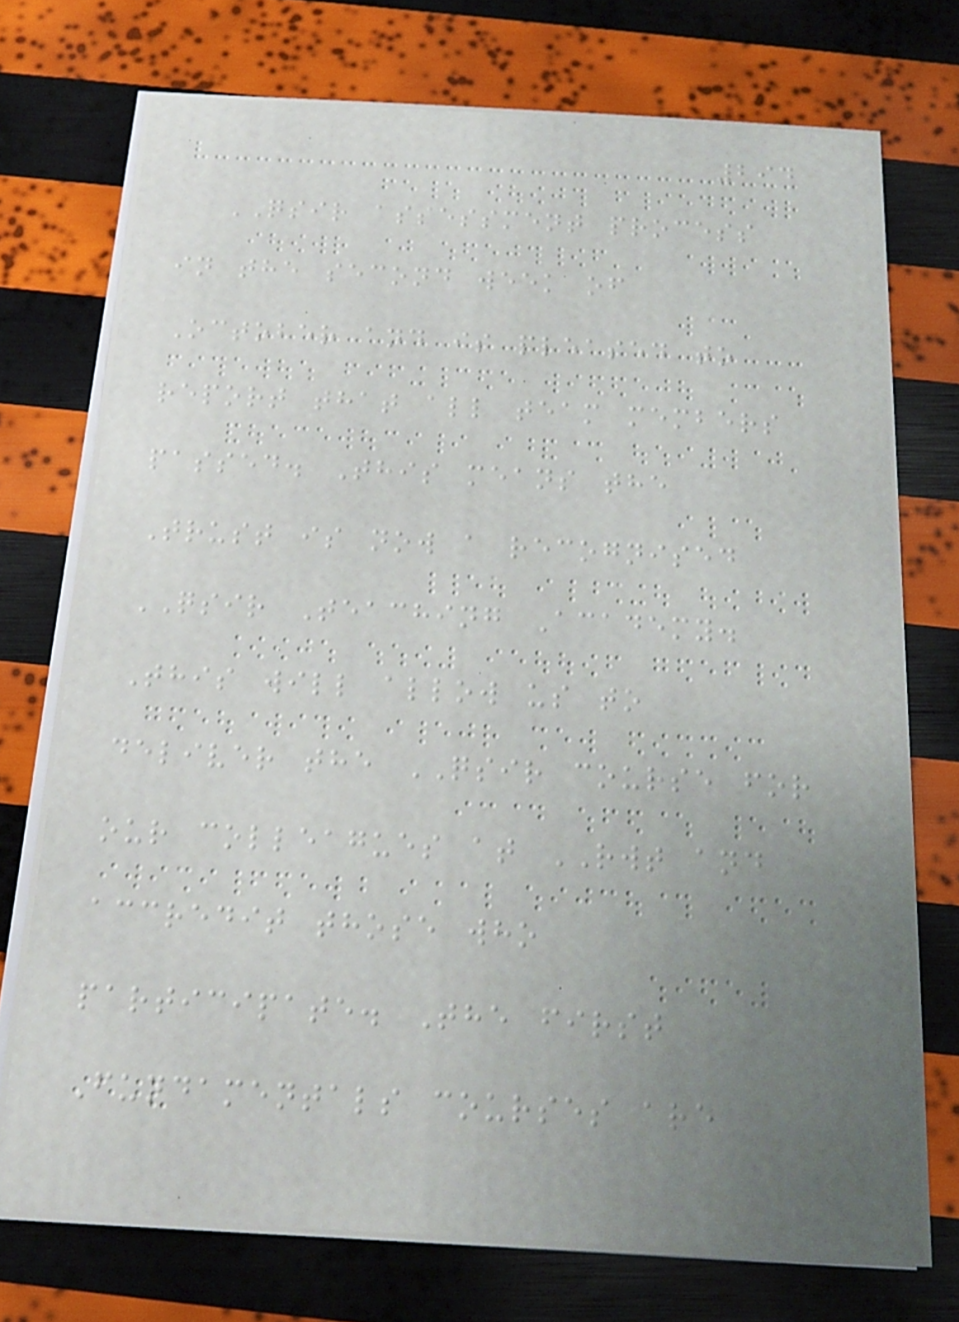294
QSIR assessment process
in the second week of
October and is pleased to
report that all team members
passed. This means the
Trust is now a recognised
QSIR Teaching Academy.
This will allow us to
deliver the QSIR course for
our colleagues at RWT and
accredit those who
participate. The first
Fundamentals courses are
